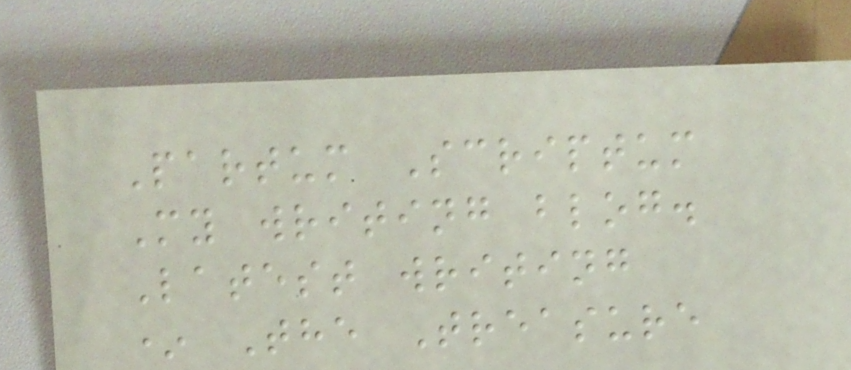Partum Scriptum
My writing blog.
Latest writing
* The Treasure
